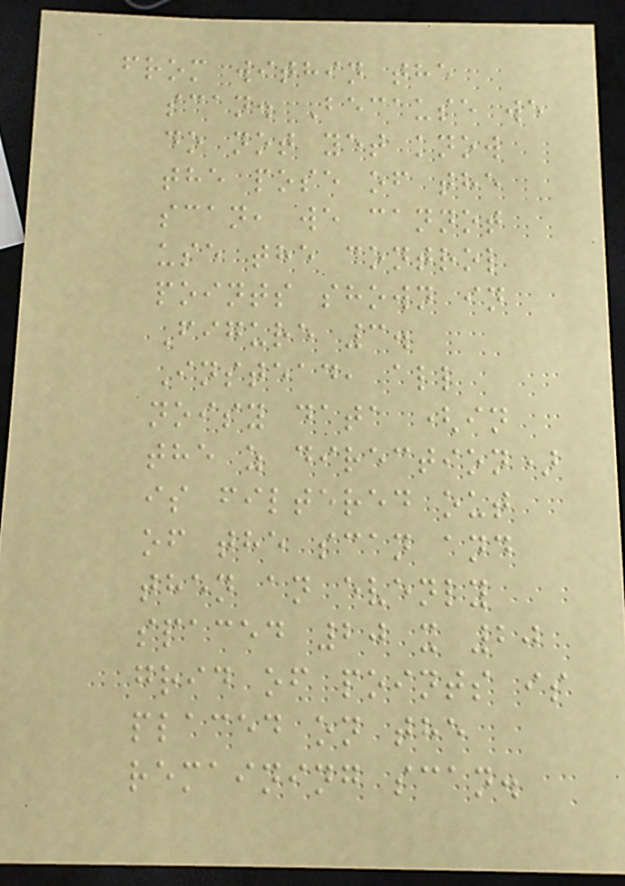from within the
scan. Because we
do not yet know
the pose of the
scan, we cannot
use the control
points shown in
Figure 3.
Instead, all
noisy data (in
the z direction)
is filtered out
of the scan and
then an evenly
spaced 20 x 20
grid of points is
placed on the
remaining scan.
